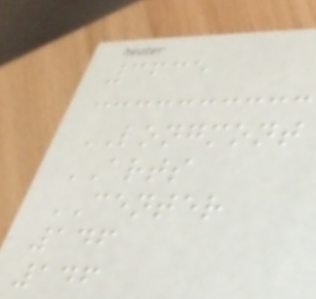3635
LONGMONT
ARTS
CENTER
146
146
